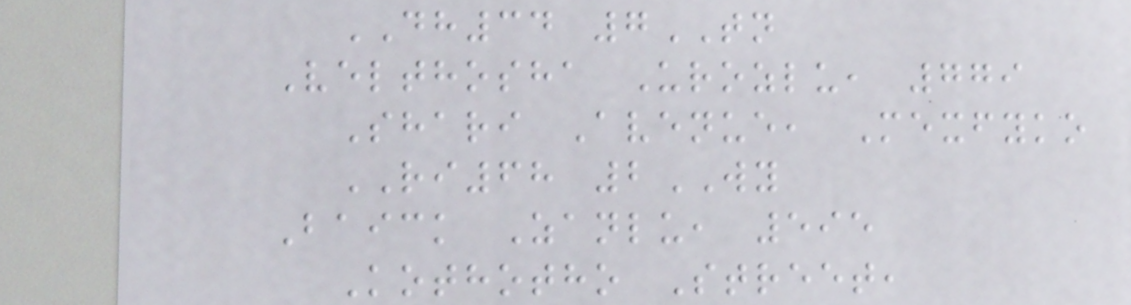DH34 7TN
Velthosha Urozlu, 779
Shari Avenue, Mexfyko
RI68 2WY
Baick Zanlu, 595
Kothotho Street,
